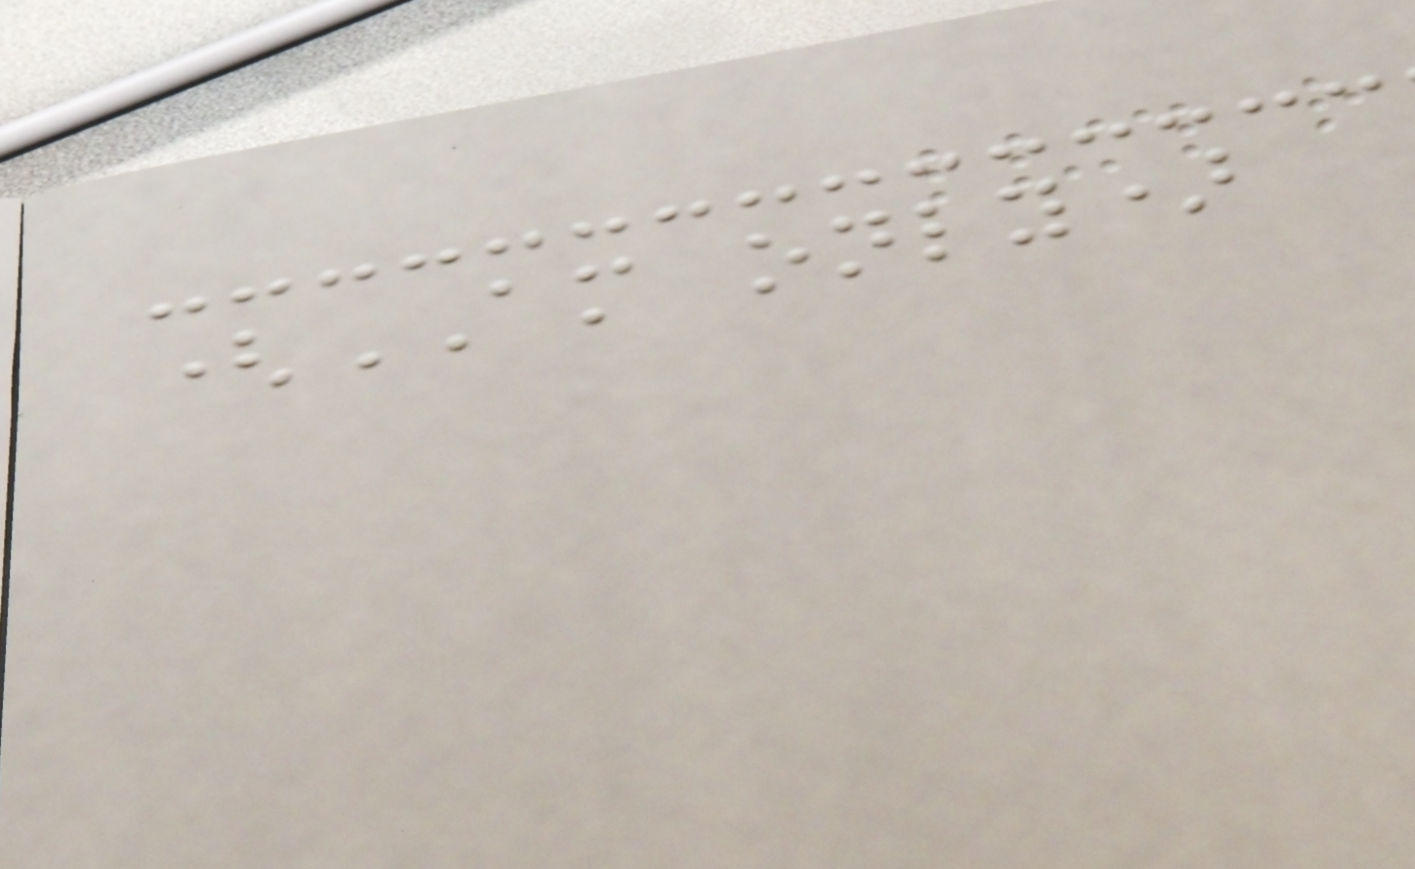(AM only)
